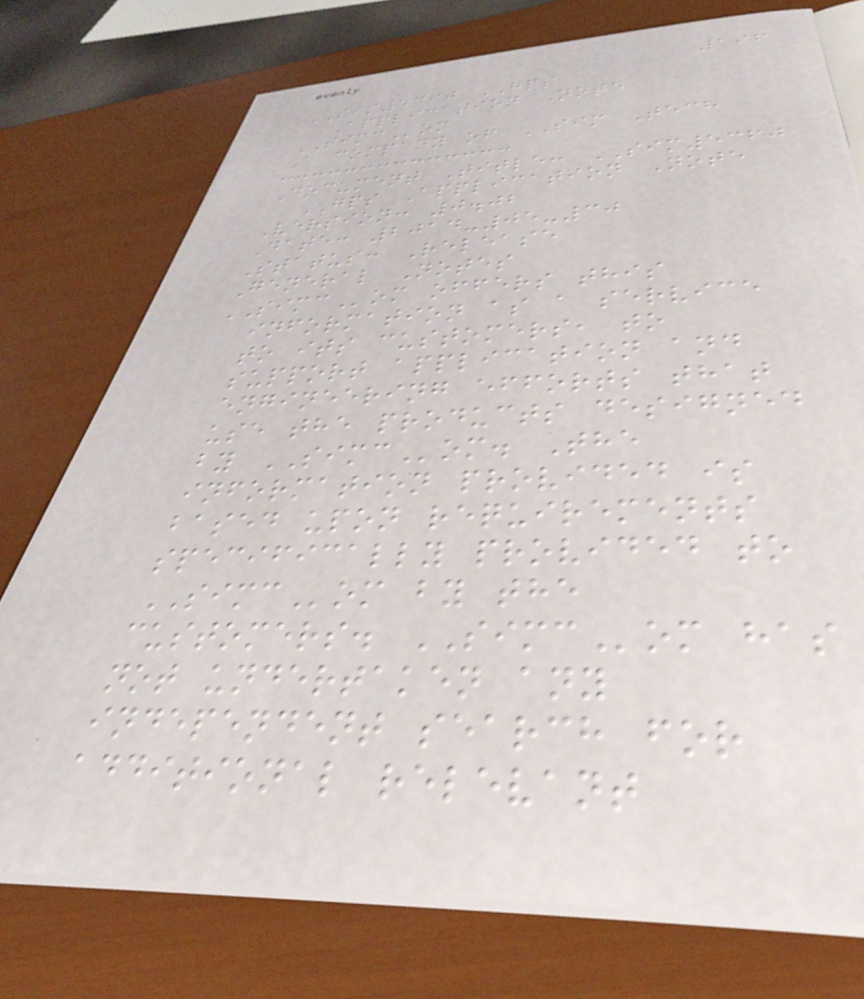196
SIM5360 GPS
Application Note
SIMCom
A company of SIM Tech
Document Title: SIM5360
GPS Application Note
Version: 0.02
Date: 2014-05-30
Status: Release
General Notes
SIMCom offers this
information as a service
to its customers, to
support application and
engineering efforts that
use the products designed
by SIMCom. The
information provided is
based upon requirements
specifically provided to
SIMCom by the
customers. SIMCom has
not undertaken any
independent search for
additional relevant
